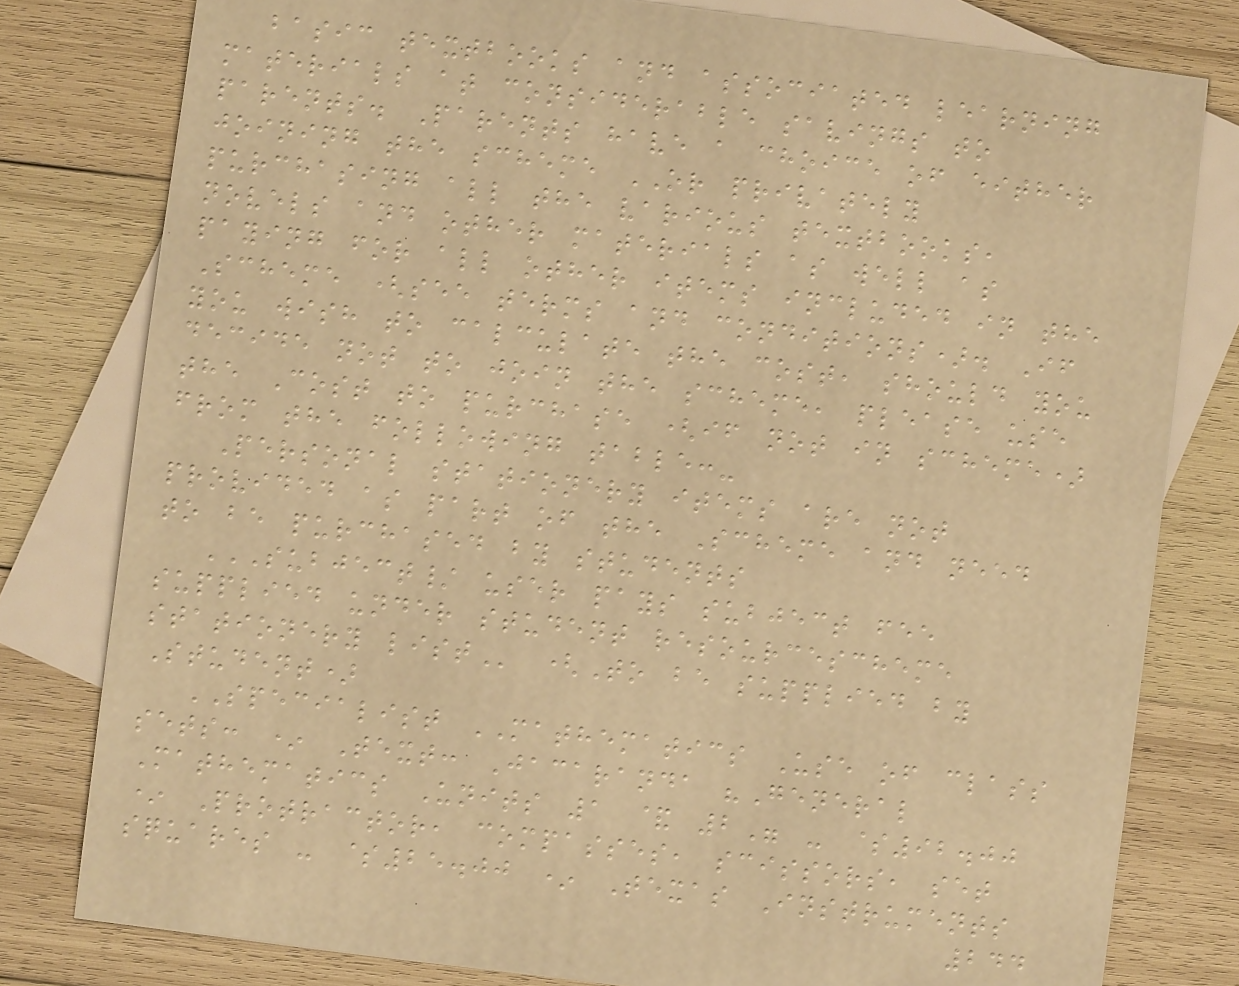basic textbooks and associated learning
materials at considerable savings to
parents. Parents have a choice of either
joining the scheme OR privately
purchasing all the various textbooks,
novels and other materials as well as
paying for all other items included in the
Scheme (see terms and conditions). If
you wish to calculate the cost, should you
decide not to join the scheme, please use
the Cost to purchase (if not in scheme)
from the following table:-
Personal stationery items are not
provided as part of the Scheme and need
to be purchased by students
SUBJECT/ USER PAYS SUBJECT FEE
SUPPLIED UNDER STUDENT RESOURCESCHEME
STATIONERY LIST (To be supplied by
Student)
SPECIALIST MATHEMATICS Use of class
sets: * Text: Jacaranda "General
Mathematics Units 1 & 2" - $92.00
* Protractor, compasses, scissors, set
squares - $25.00 * Texas Instruments
244
